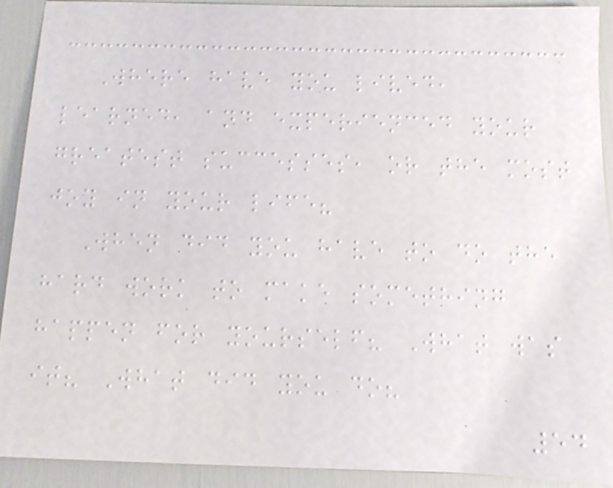Where have you lived,
learned, and experienced your
greatest successes, or the most
joy in your life?
When did you have to do the
hard work to make something
happen for yourself? What was
it? What did you do?
54
